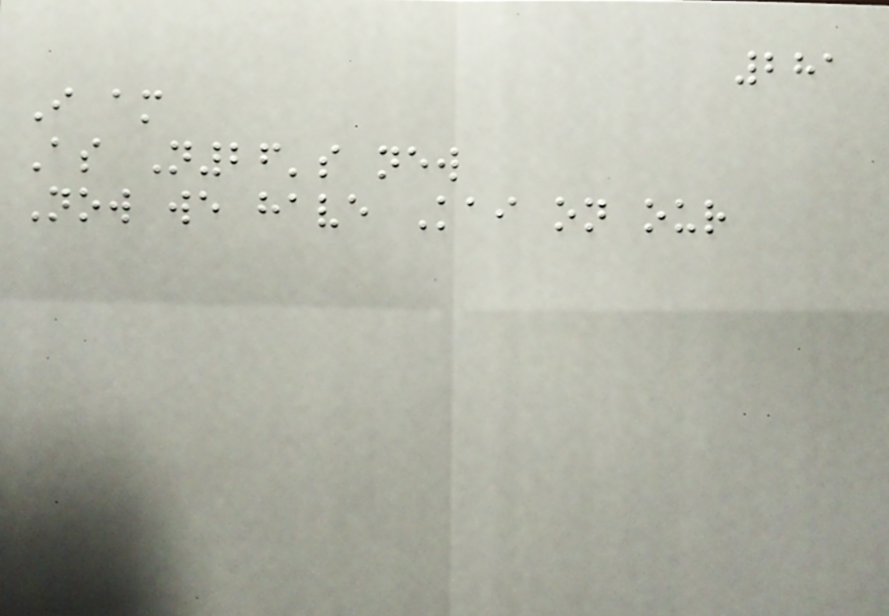281
I am
As N26's new
Now we have Kai on our
